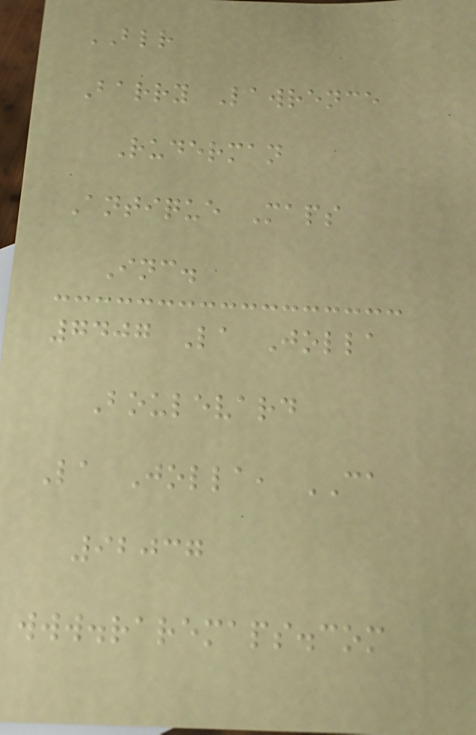BLR
Barry Lawrence
Ruderman
Antique Maps
Inc.
7407 La Jolla
Boulevard
La Jolla, CA
92037
www.raremaps.com
